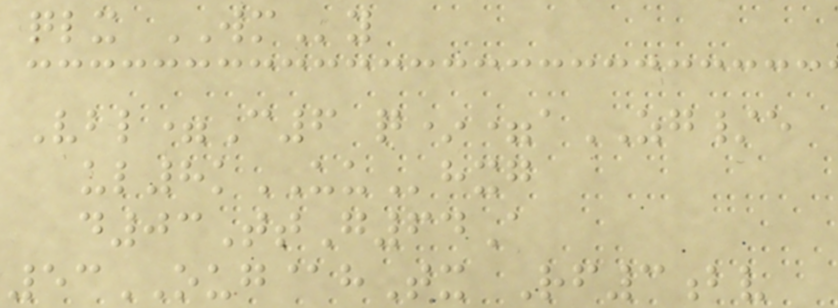qlx WMy
Vbl=C6 q*=aZG/e
ul8kUUhxg
d03TtG64A
53OUG@hTx Rf3bv
